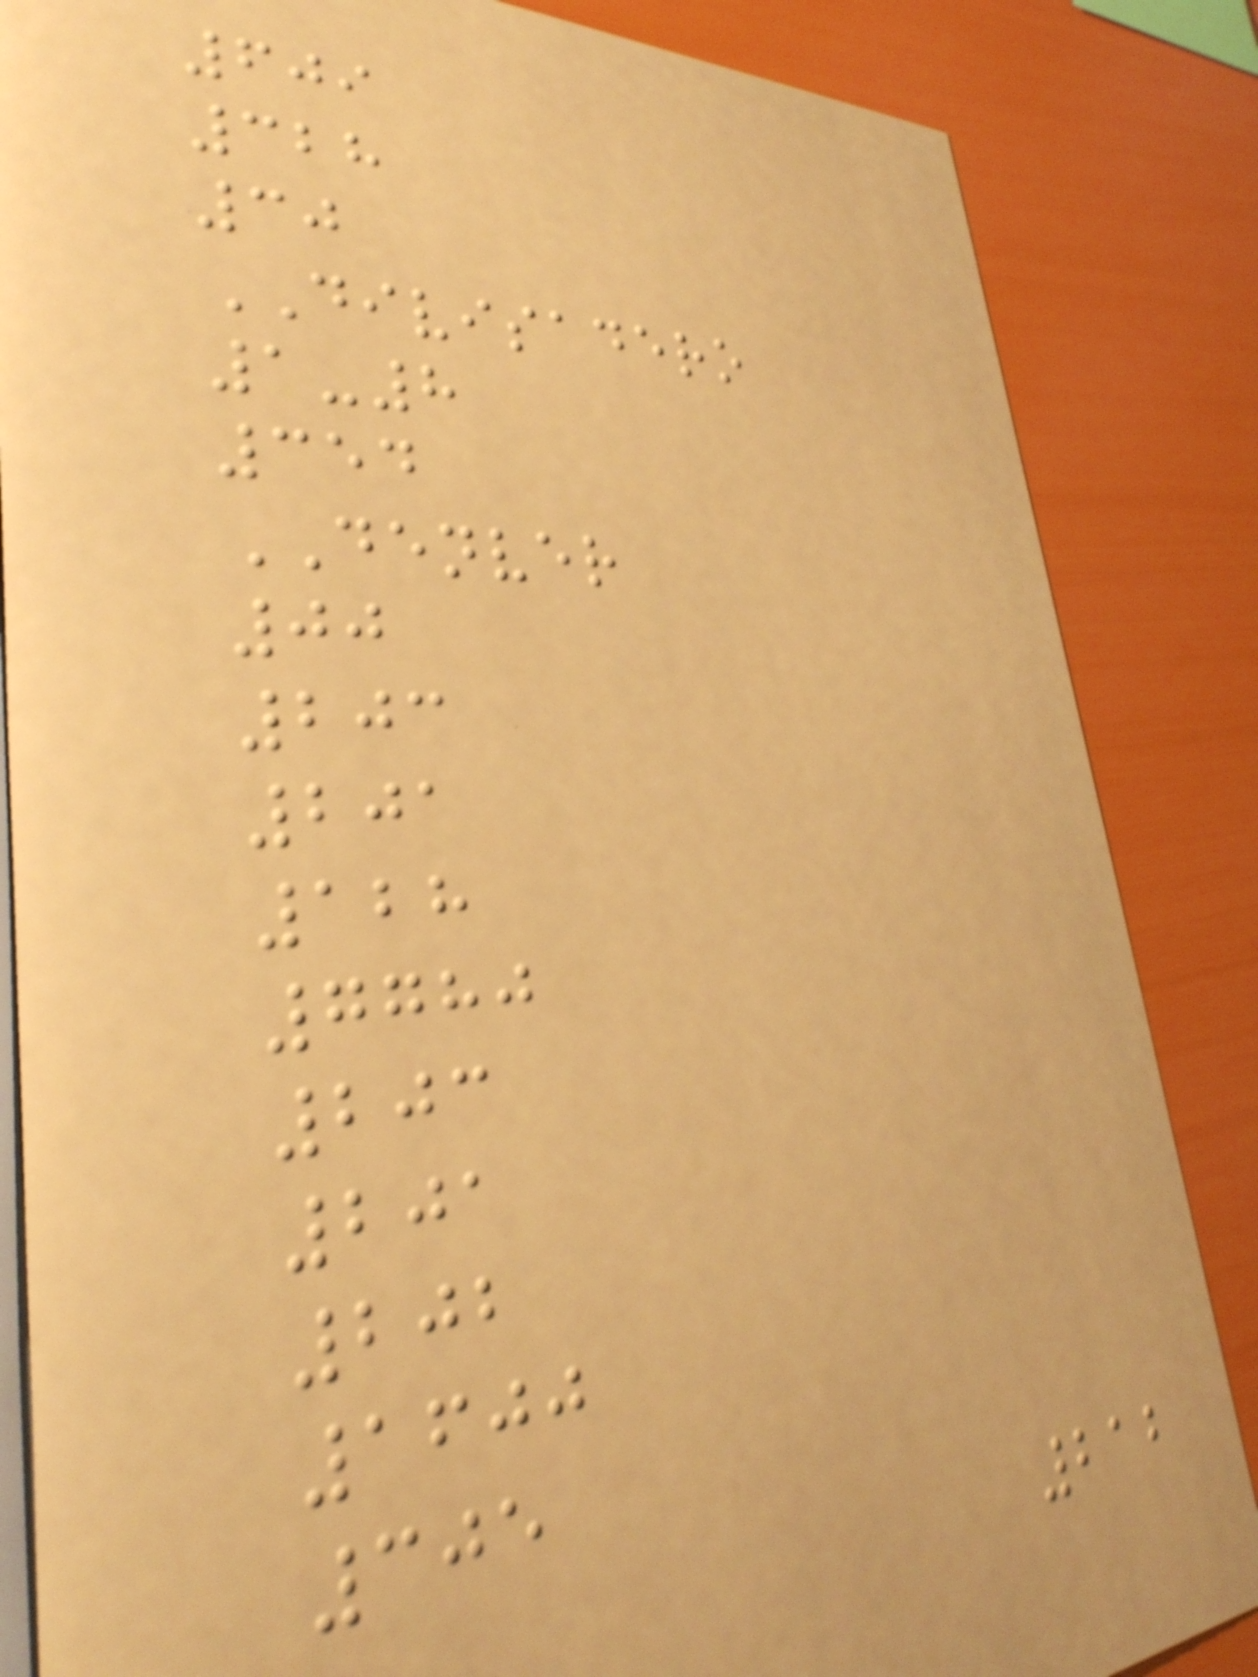609
328
30
DIVISADERO
1-8
354
DENVER
00
203
201
128
7780
203
201
202
1600
305
212
